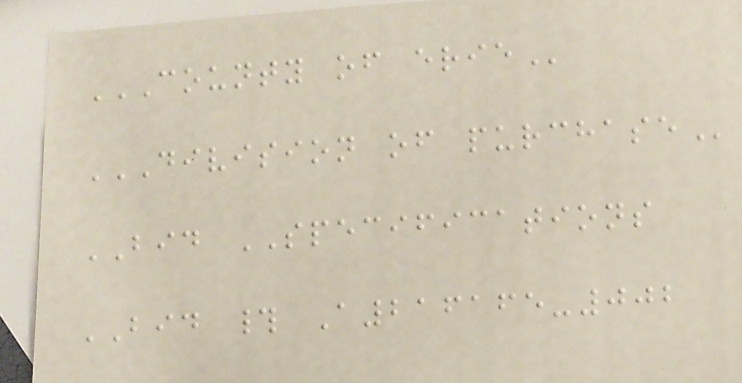COUNTY OF ERIE
DIVISION OF PURCHASE
BID SPECIFICATIONS
BID # A216165-002
